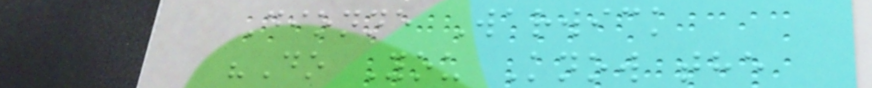Dionne Warwick
"Do You Know the
